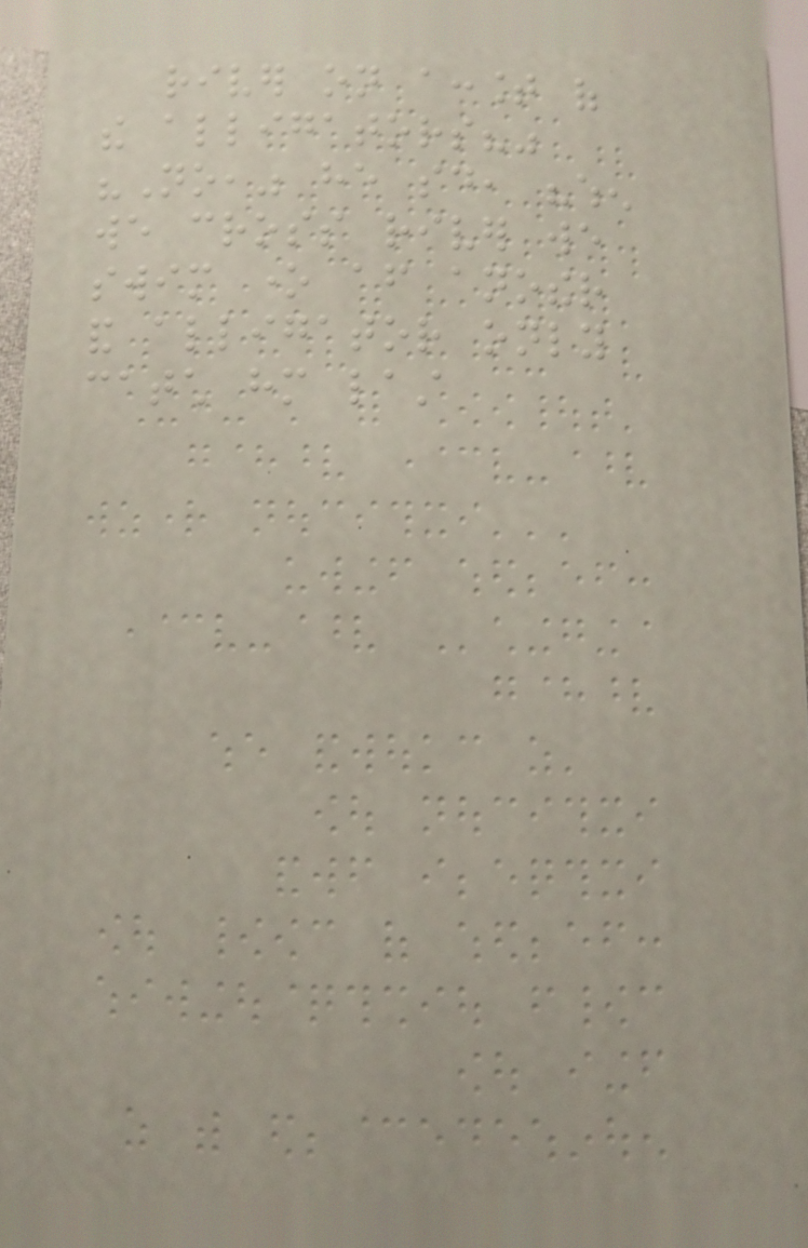river on account of
the alligators?"
"No," he said, "when
we cross river we
swim one after another
and alligator only
catch him last
